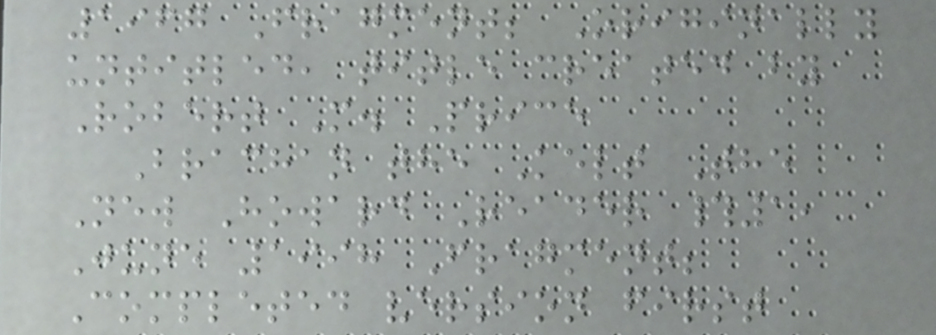1967 Fragment; Originally
untitled, title created by
Robert M. Price
Brachan the Kelt The
New Howard Reader #1,
June 1998 Fragment;
Completed version first
